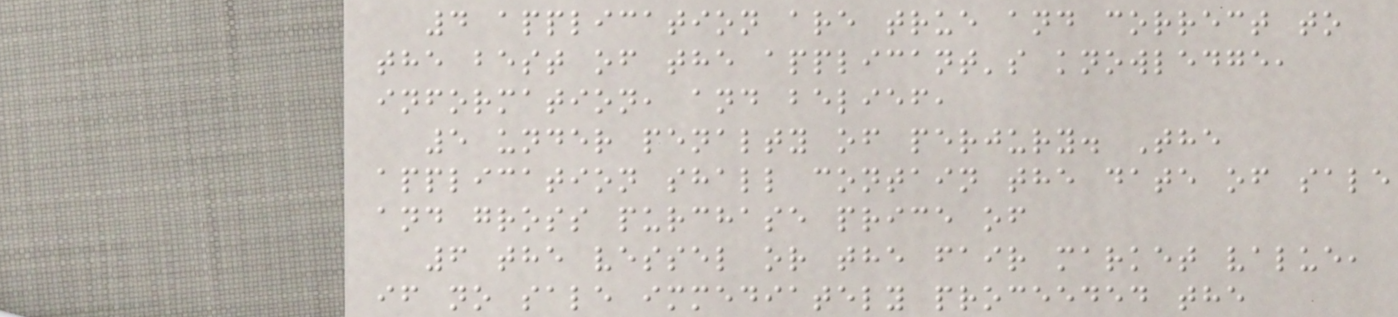4 application are true and correct to
the best of the applicant's knowledge,
information, and belief,
5 under penalty of perjury. The
application shall contain the date of sale
and gross purchase price of
6 the vessel or the fair market value,
if no sale immediately proceeded the
